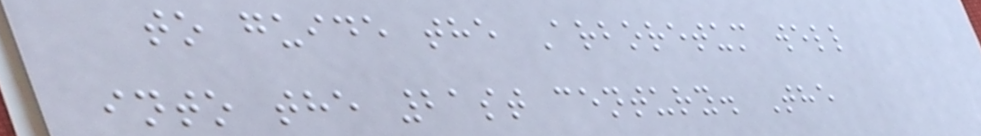to guide the Arboretum well
into the 21st century. The
